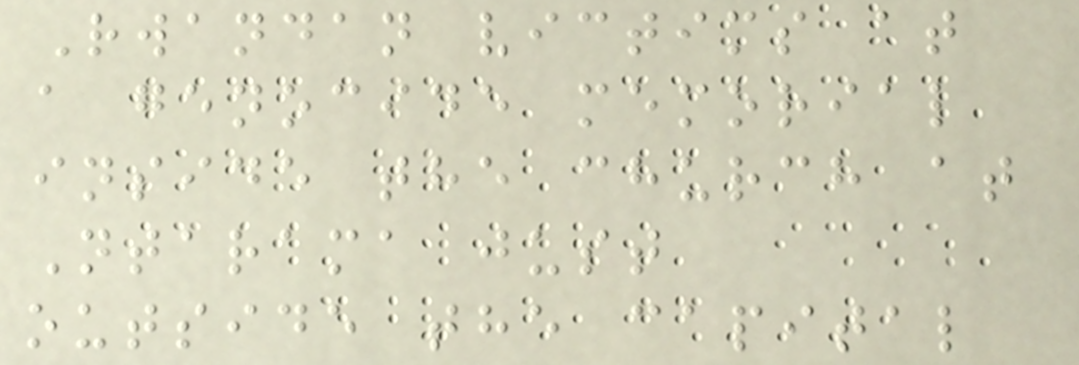Rwandan victims at
a genocide memorial
inside the church at
Ntarama just
outside the capital
